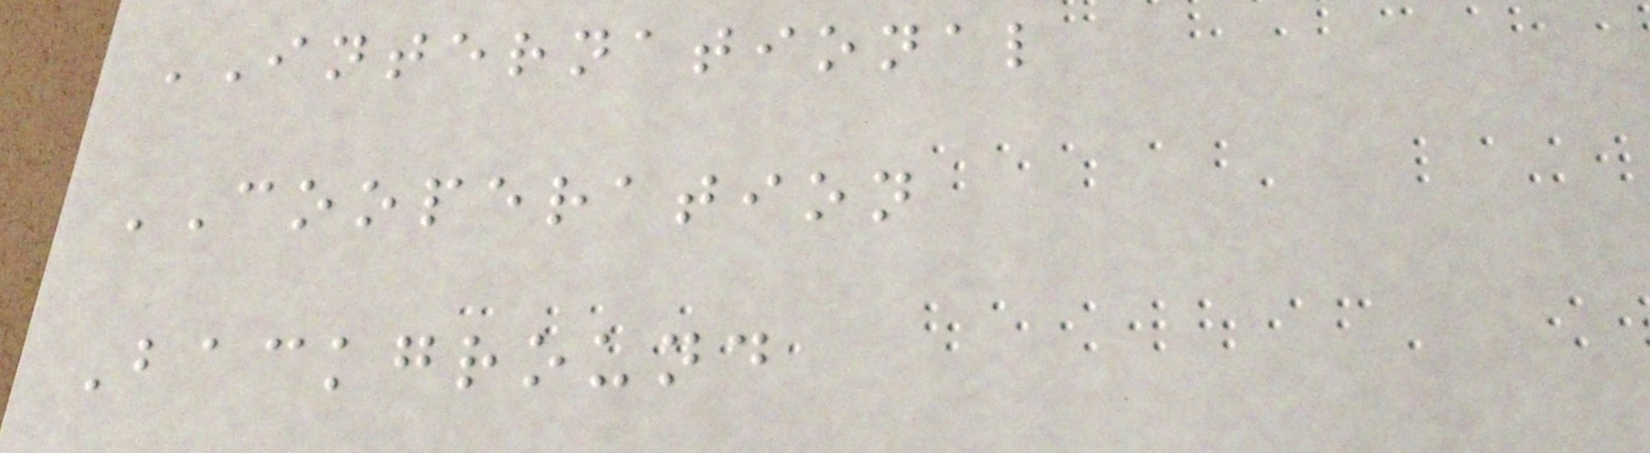INTERNATIONAL
COOPERATION
Background
